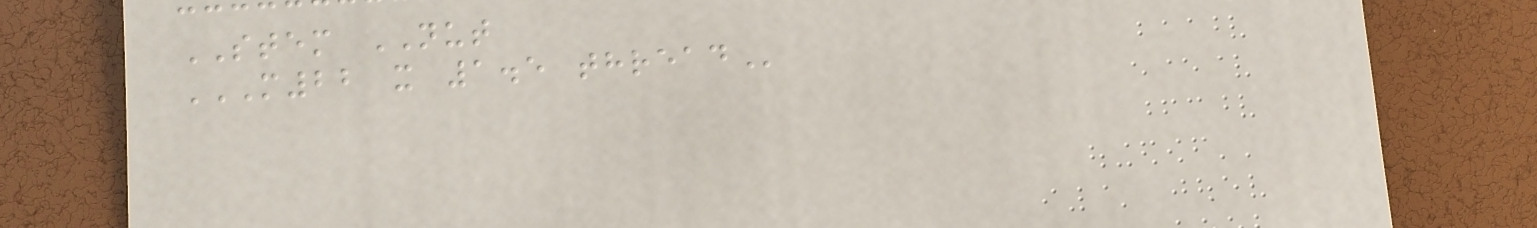STEM NUT
M22 X 1.5 THREAD
